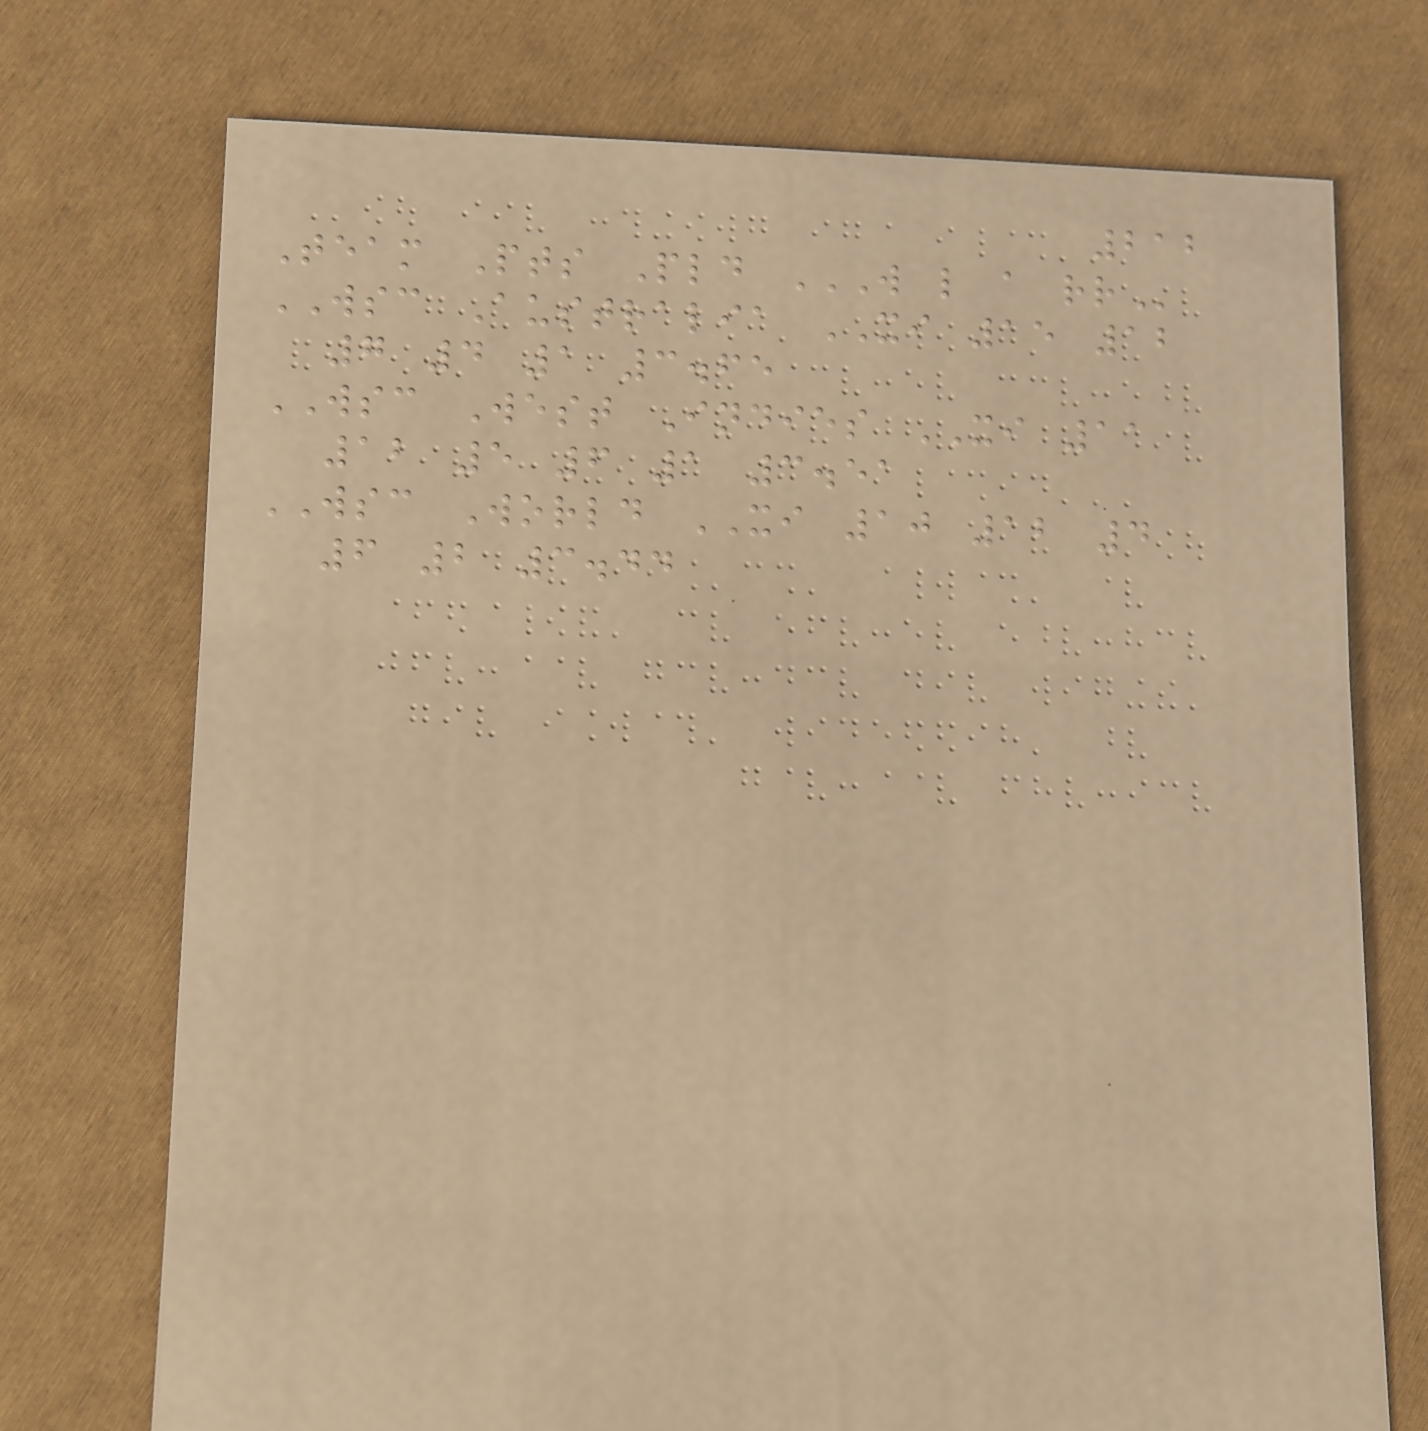212
Team Pts Pld W L A RR
WSC Australia XI 15 12
7 4 1 3.65
WSC West Indies XI 11
12 5 6 1 3.51
WSC World XI 10 12 4
6 2 3.44
